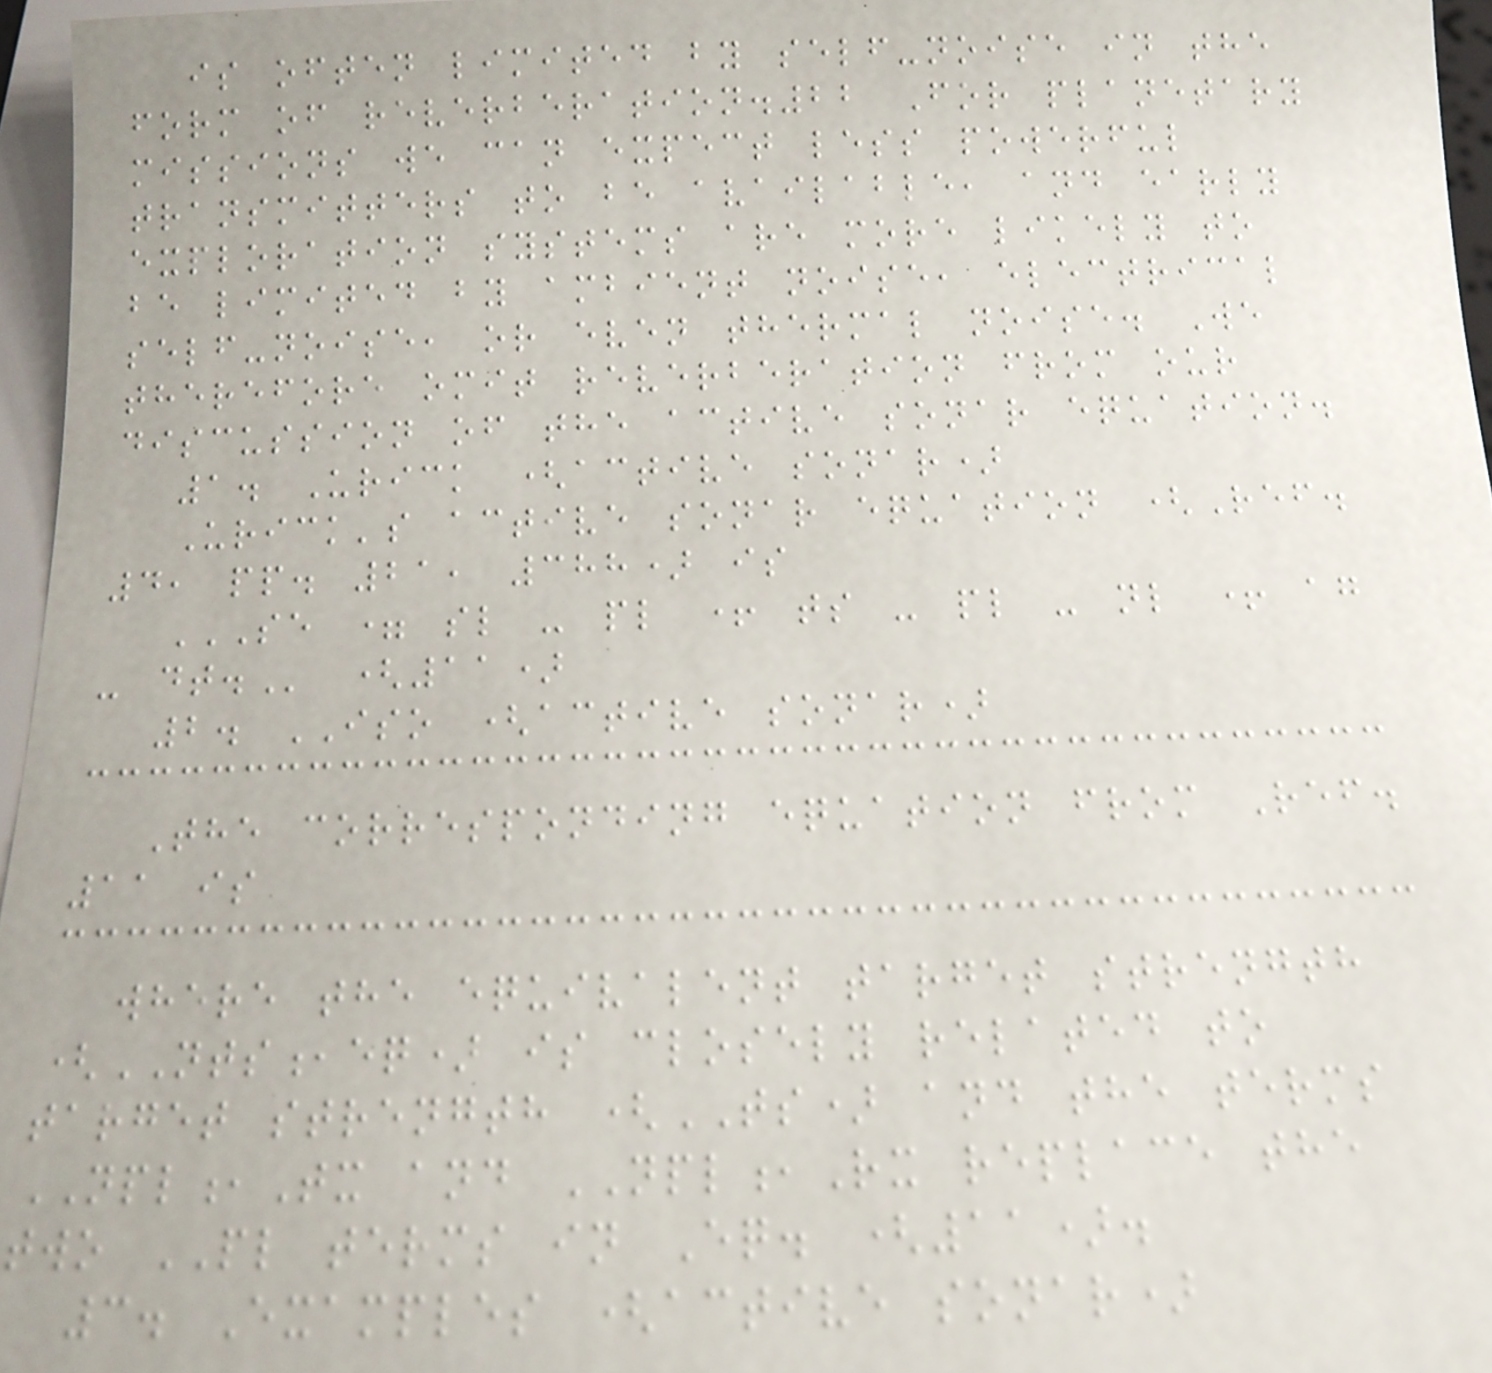is often limited by self-noise in the
form of reverberation.22 For planetary
missions we can expect less powerful
transmitters to be available, and early
exploration systems are more likely to
be limited by ambient noise, electrical
self-noise, or even thermal noise. We
therefore omit reverberation from our
discussion of the active sonar equation.
1. Urick (active sonar)
Urick's active sonar equation (Ref.
4, pp. 21, 388) is
SE = SL - PL + TS - PL - NL + AG
- DT. (11)
2. ISO (active sonar)
The corresponding equation from Ref.
11 is
where the equivalent target strength
(NTS,eq) is closely related to
target strength (TS) and the terms
NPL,Tx and NPL,Rx replace the
two PL terms in Eq. (11).
3. Examples (active sonar)
